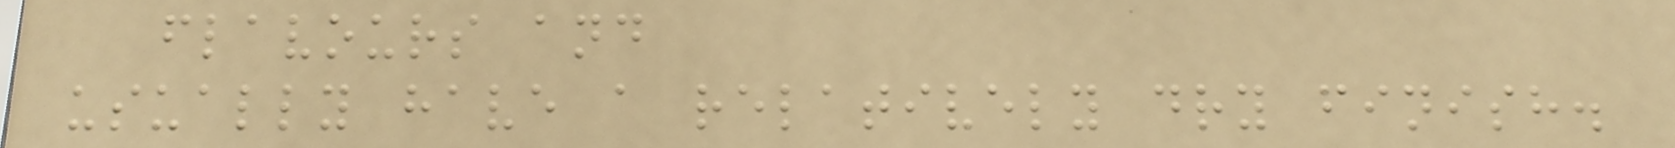flavours and
usually have a relatively dry finish.
